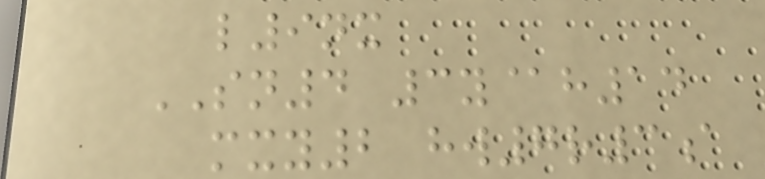l9nx
SN4 3y@h14
mxy2 hw7r3a
